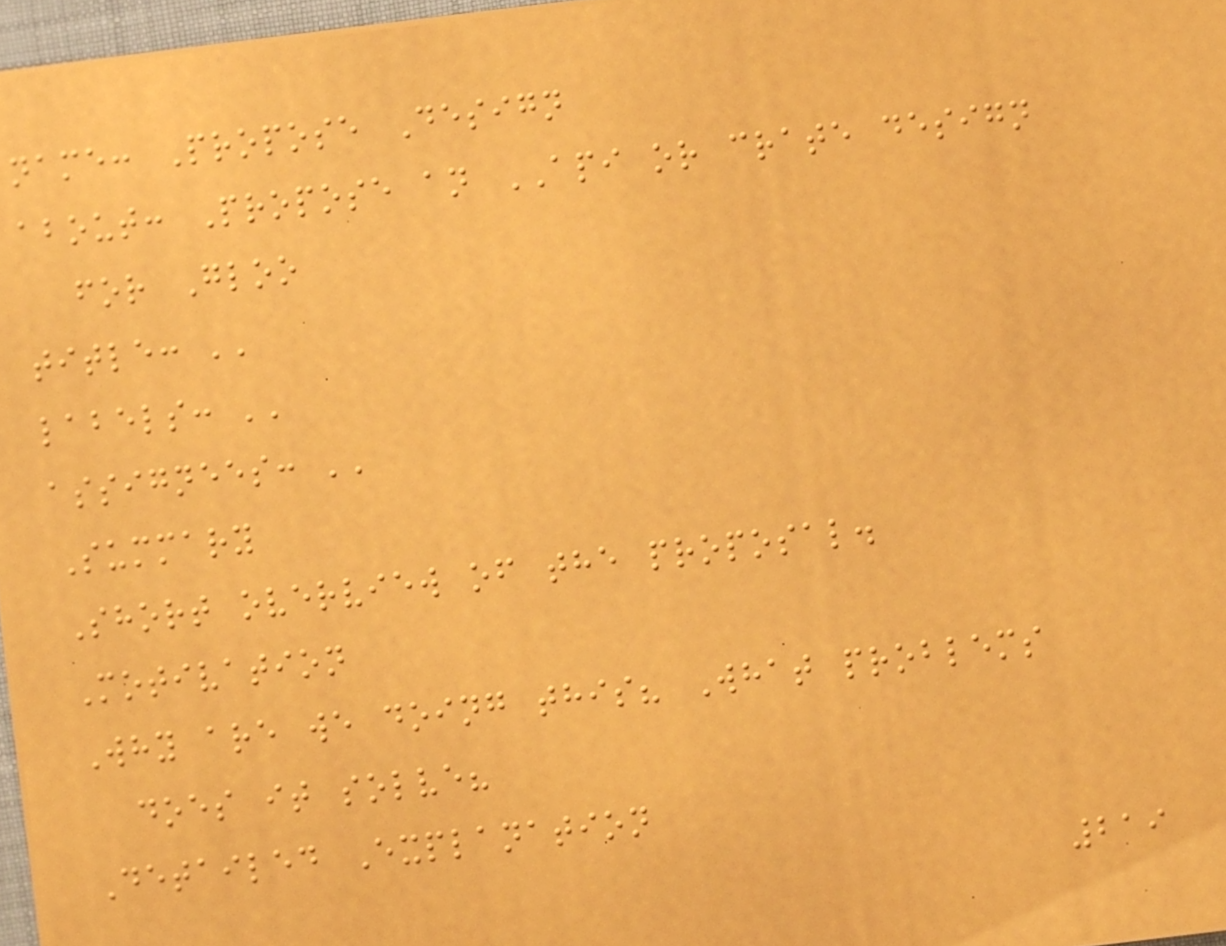name: Propose Design
about: Propose an API or crate design
for Gloo
title: ''
labels: ''
assignees: ''
Summary
Short overview of the proposal.
Motivation
Why are we doing this? What problems
does it solve?
Detailed Explanation
219
